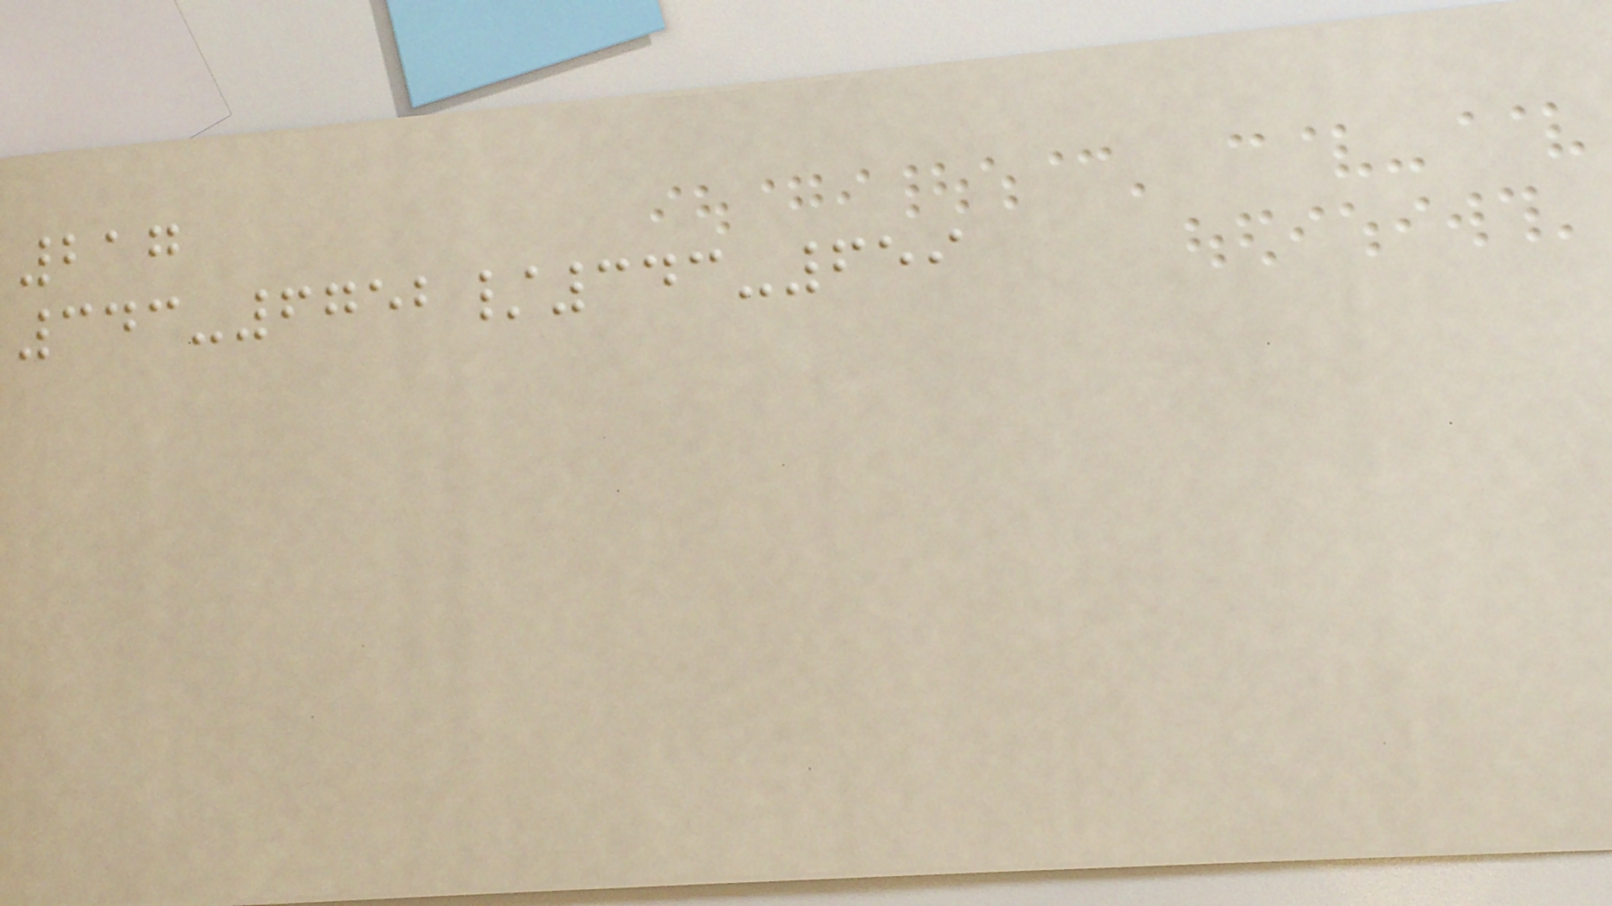217
343-6752/343-659
